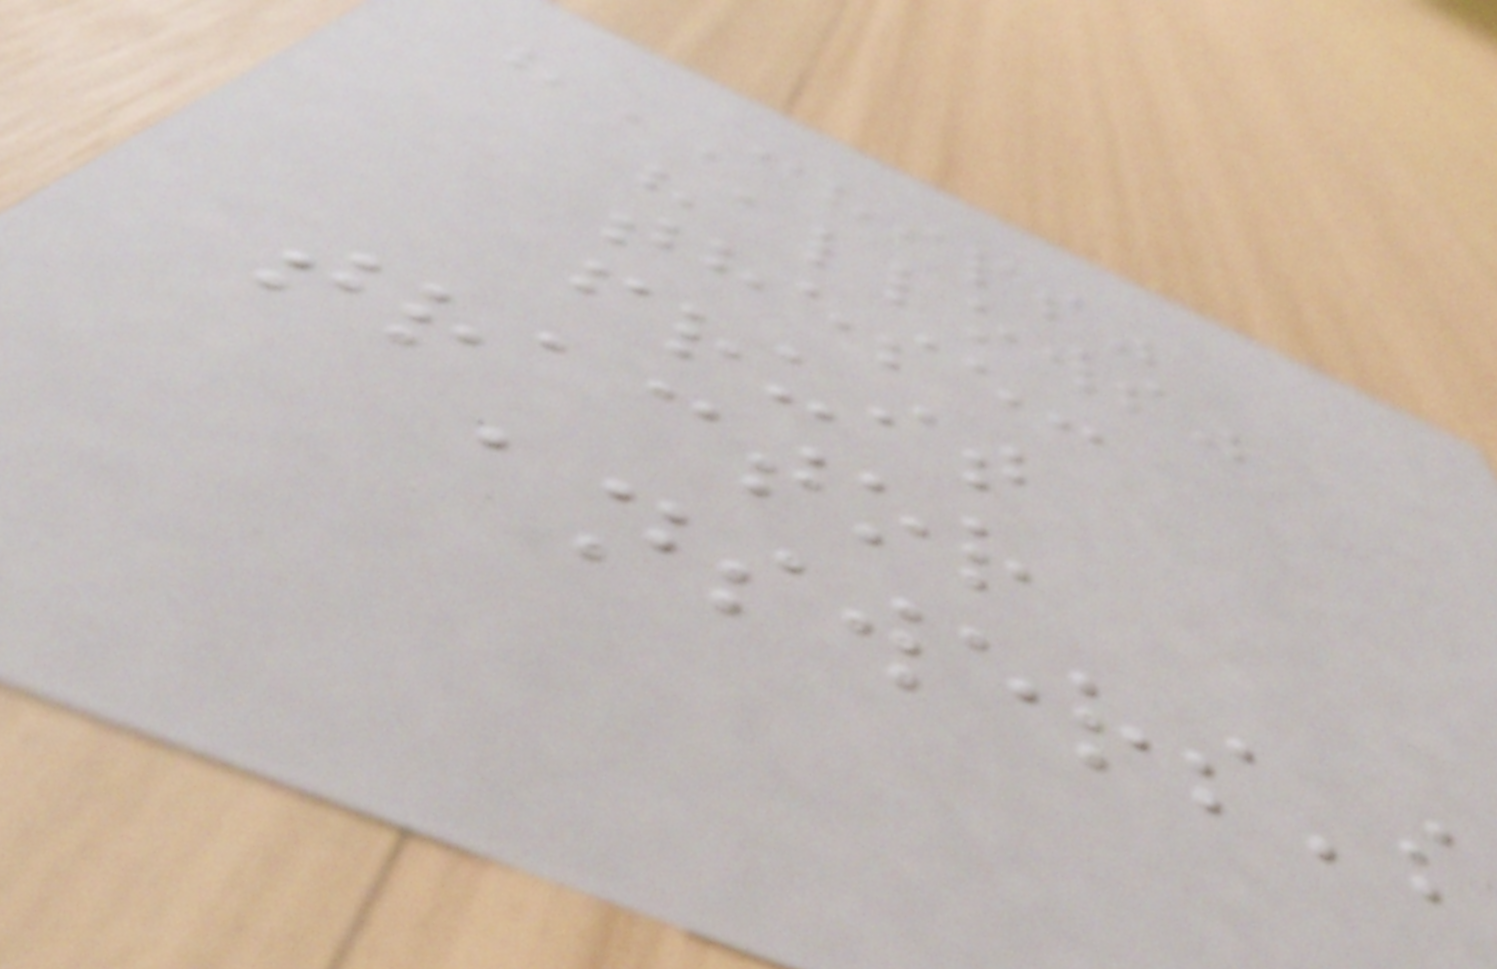"CHIPS"
"allows"
these:
fruit
tractor
answers's
